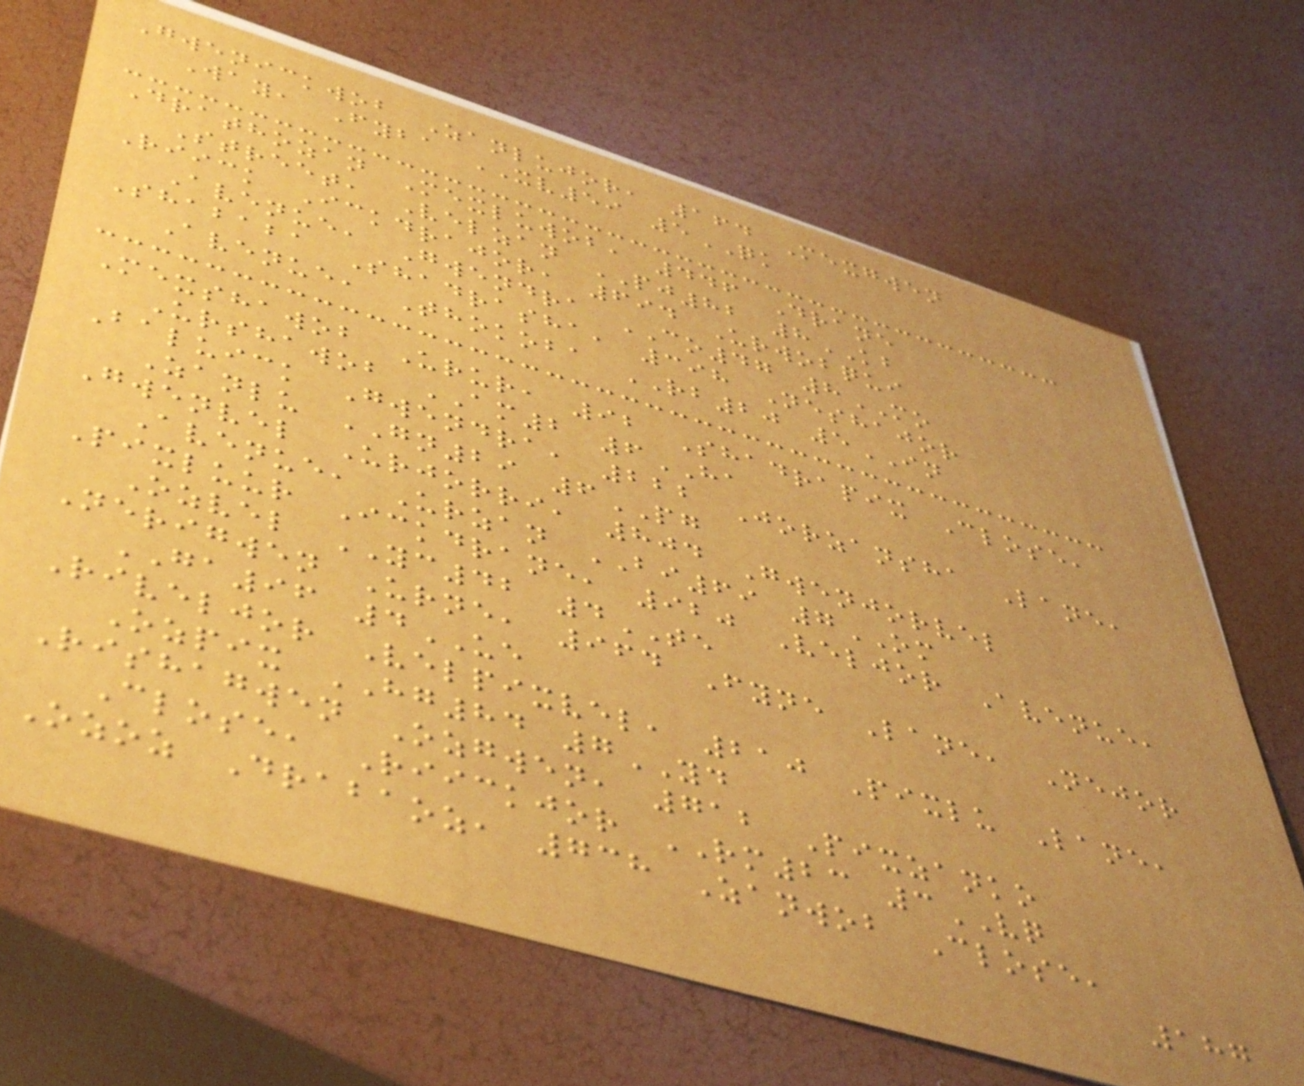Gwenickwob Zanlujor, 164 Mexgwen
Way, Fyba XV59 5QK
Drathozan Mexluwob, 446 Drane
Street, Velzan PJ82 8KB
Riick Ickdrajor, 694 Urwobqui
Avenue, Gwendra CO47 8MO
Shababa Shadrasha, 398 Neshajor
Avenue, Thokoba RB20 5IN
Mexshawob Urur, 92 Shadrapix Close,
Urshawob AM2 6HA
Baluick Gwendra, 222 Jorzansha Lane,
Zanlu GN29 6PG
Gwenvel Urjorri, 804 Gwenjorvel
Avenue, Urzan BI69 7OM
Pixluur Ickdrane, 920 Veljor Avenue,
Ozvel YC42 4TE
Nerigwen Urne, 964 Fyne Lane, Nejor
GA96 4UE
Riveljor Velpixvel, 210 Pixlu Lane,
Ozpix HG84 7YD
Rishagwen Ozgwen, 712 Pixzanko
Close, Riickjor RM23 3VQ
Ozoz Drabaoz, 738 Zanwob Close,
187
